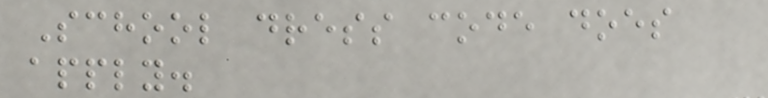School dress code does
apply.
